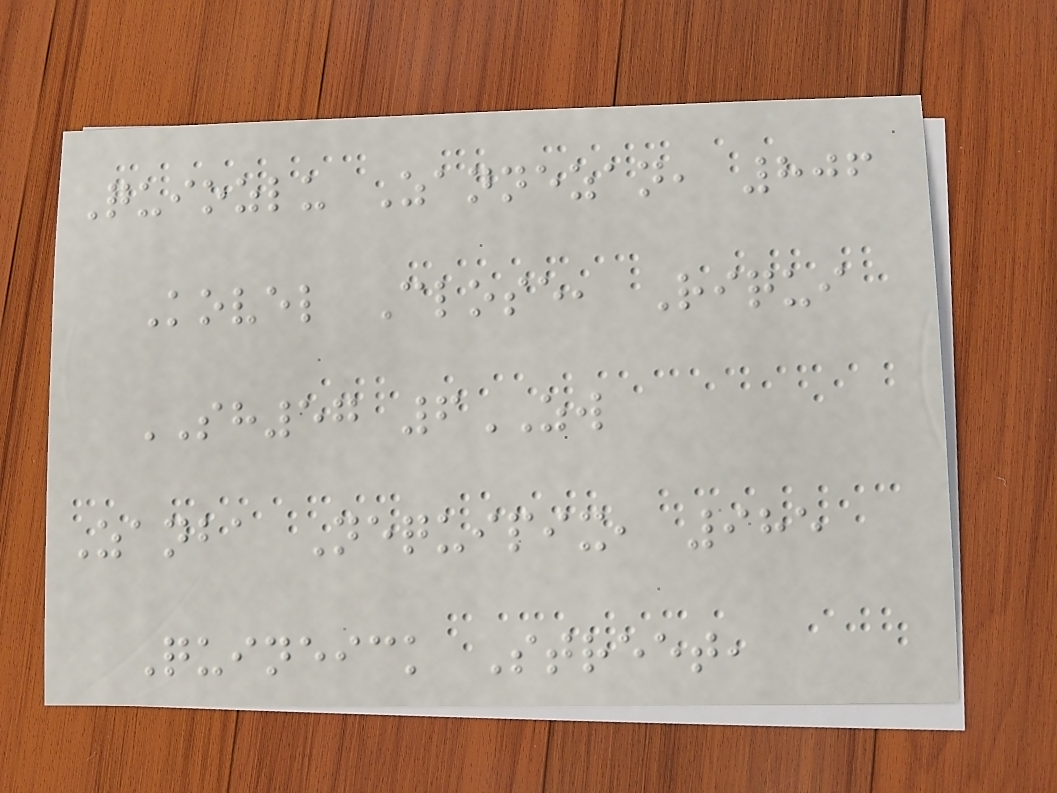Quiozlu Zannezan, 806
Kovel Close, Riqui
SH57 6ZW
Zanba Nequipix, 985
Quineick Street,
